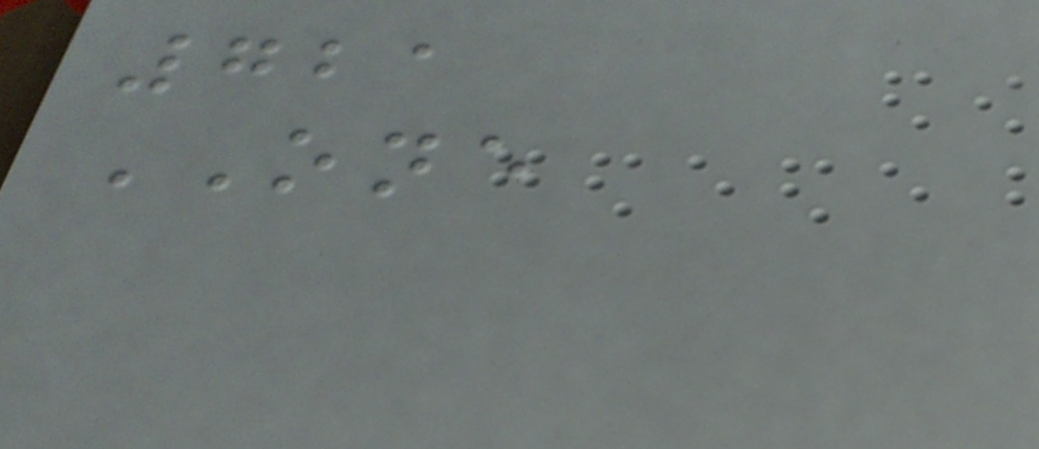721
ONE
